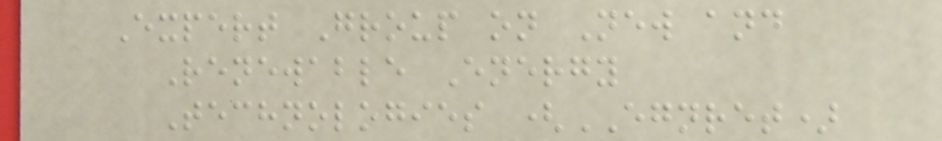Expert Group on New and
Renewable Energy
Technologies (EGNRET)
